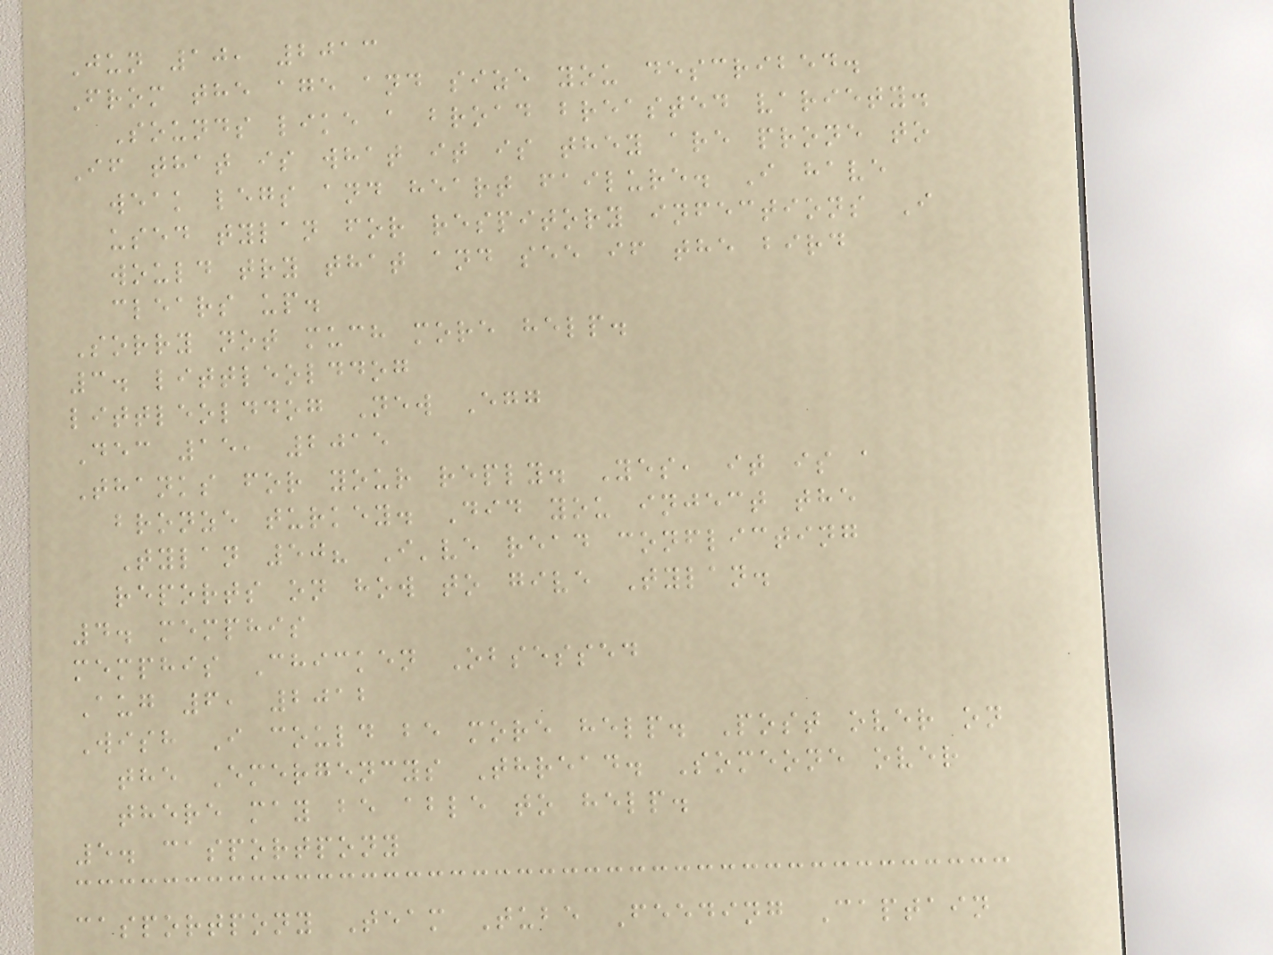Jun 10, 2013
From the age and size you described.
Sounds like a broad breasted variety.
If that is what it is they are prone to
weak legs and heart failure. I have
used tylan for respitory infections I
would try that and see if the bird
clears up.
Sorry not much more help.
3. littleolddog
littleolddog New Egg
Dec 15, 2015
Thanks for your reply. Yes, it is a
bronze turkey. Did you inject the
Tylan 50? I've read conflicting
reports on how to give Tylan.
4. memphis
memphis Chicken Obsessed
Aug 6, 2012
Wish I could be more help. Post over on
the Emergencys Thread. Someone over
there may be able to help.
5. casportpony
casportpony Team Tube Feeding Captain
